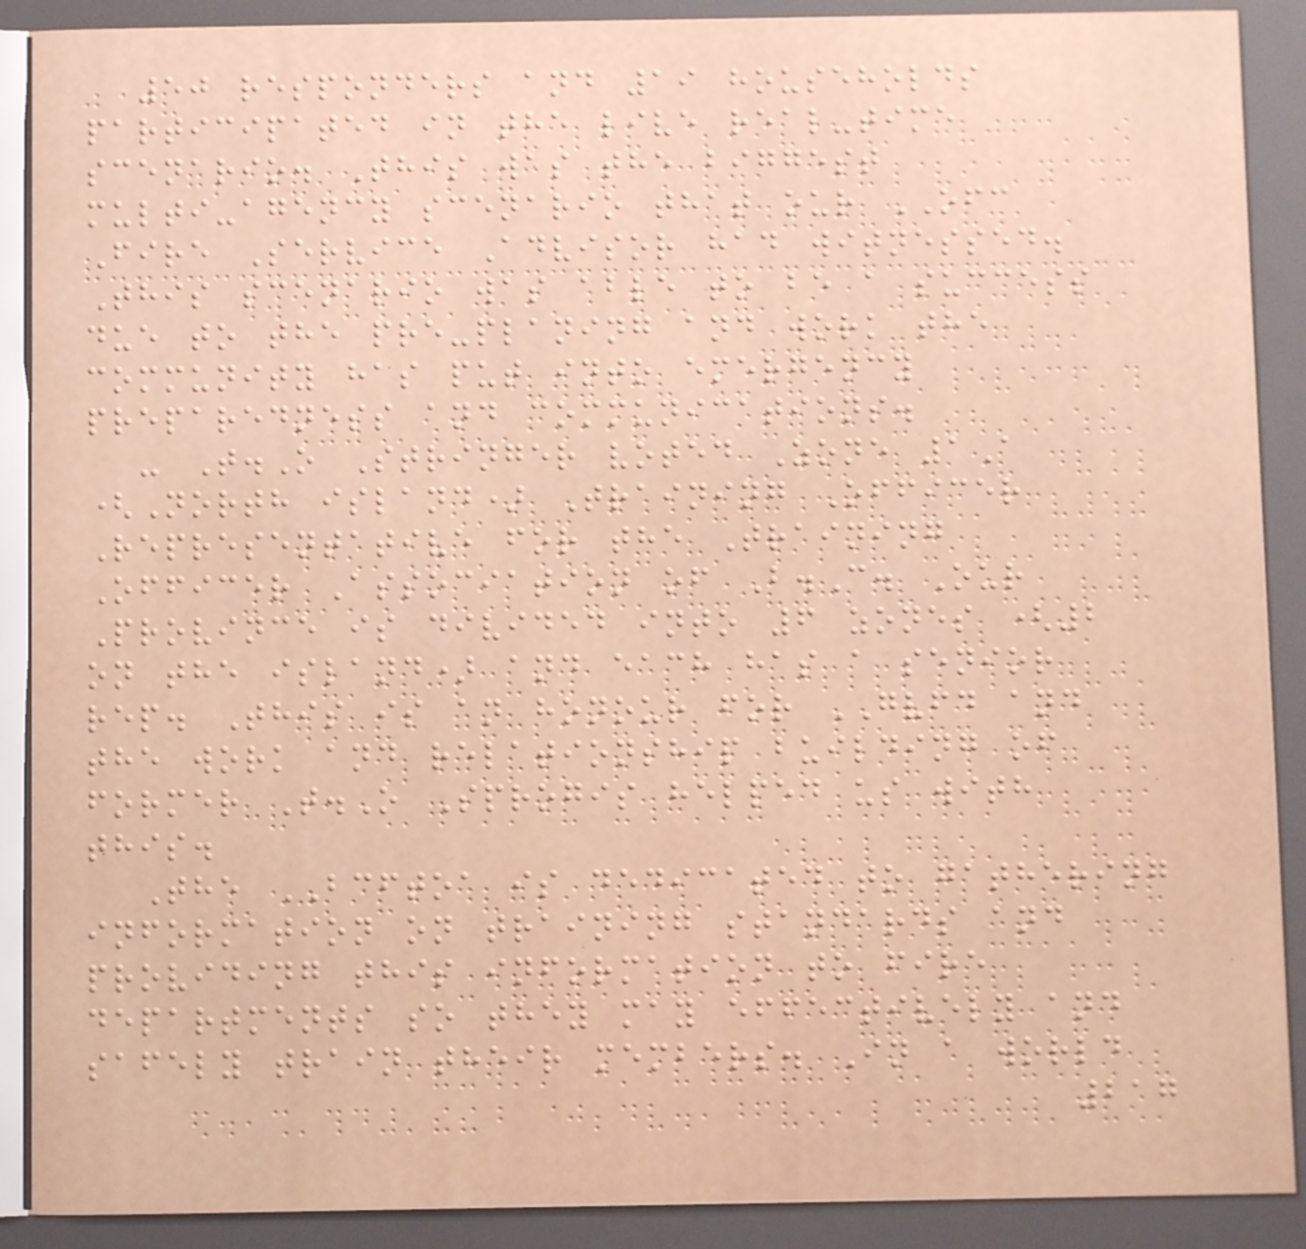50 responders and 19 households
participated in the live real-time
scenario. This was the biggest
multi-agency scenario that our OFC
Fire Service Advisor had witnessed.
This scenario was able to be a success
due to the pre-planing and work the
community has put into emergency
preparedness and communications.
- T.O Stringer voted Zone 1A
(North island) Training Officer
Representative for the Training
Officer Association of B.C. Our
Province is divided into 6 zones (2
on the island) and each has a senior
rep. This is an honour for GVFD and
the work and relationship building of
former T.O Sprogis helped us with
this.
The BCFTOA is dedicated to gathering
information on training standards and
providing this information to fire
departments so they may effectively and
safely train their members. In a world
217
